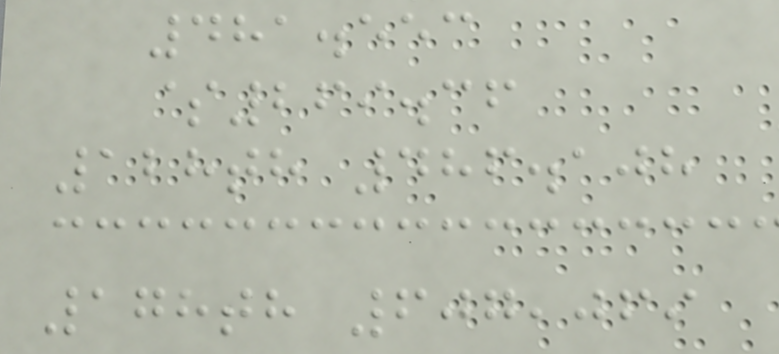481.553
$269.36
128th 486.108
178th 607,069
